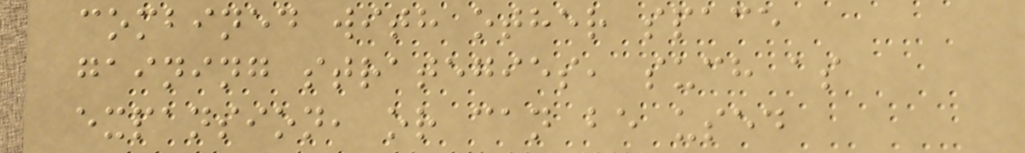combined with other space
gaining strategies, such as
expansion, or can be used
